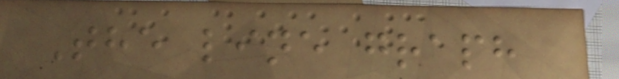The line graph
